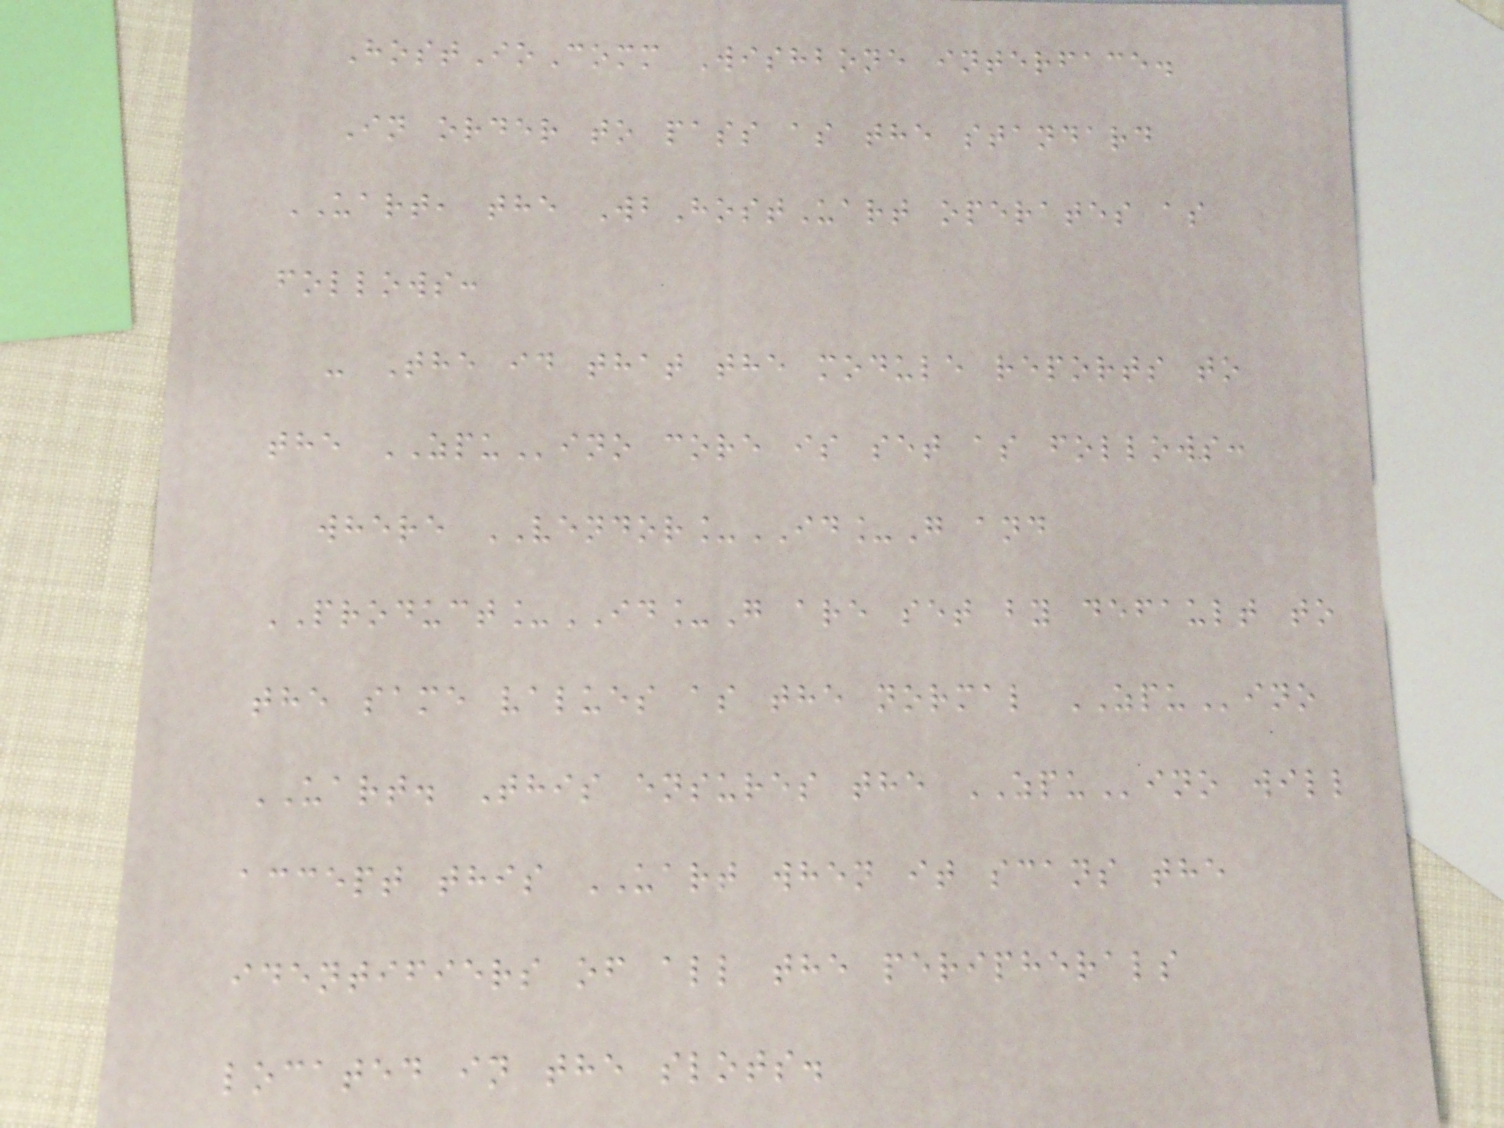HostIoComm Wishbone interface.
In order to pass as the standard
UART, the WbHostUart operates as
follows:
- The id that the module reports to
the ZPUino core is set as follows:
where VENDOR_ID_G and
PRODUCT_ID_G are set by default to
the same values as the normal ZPUino
UART. This ensures the ZPUino will
accept this UART when it scans the
identifiers of all the peripherals
located in the slots.
